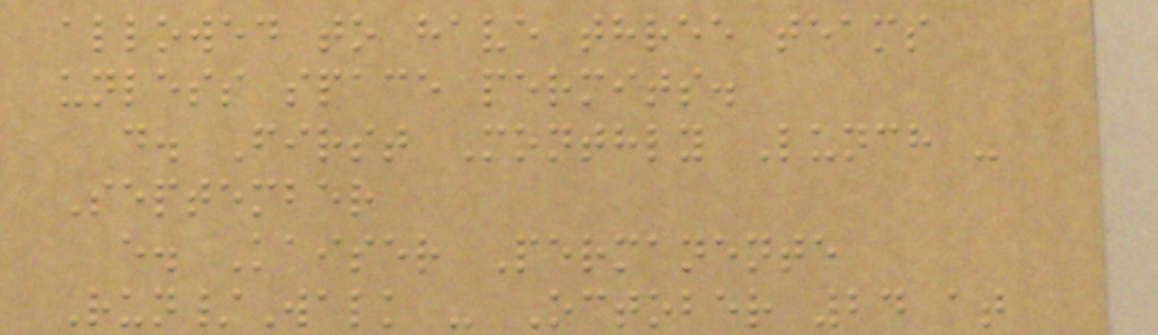allowed to have three teams
unless space permits.
d. First Monthly Lunch -
September
e. Kaiser Permanente
Run/Walk - October 24 at
